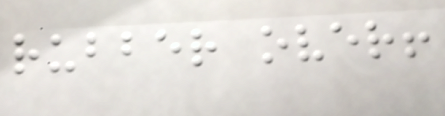rubber over!
